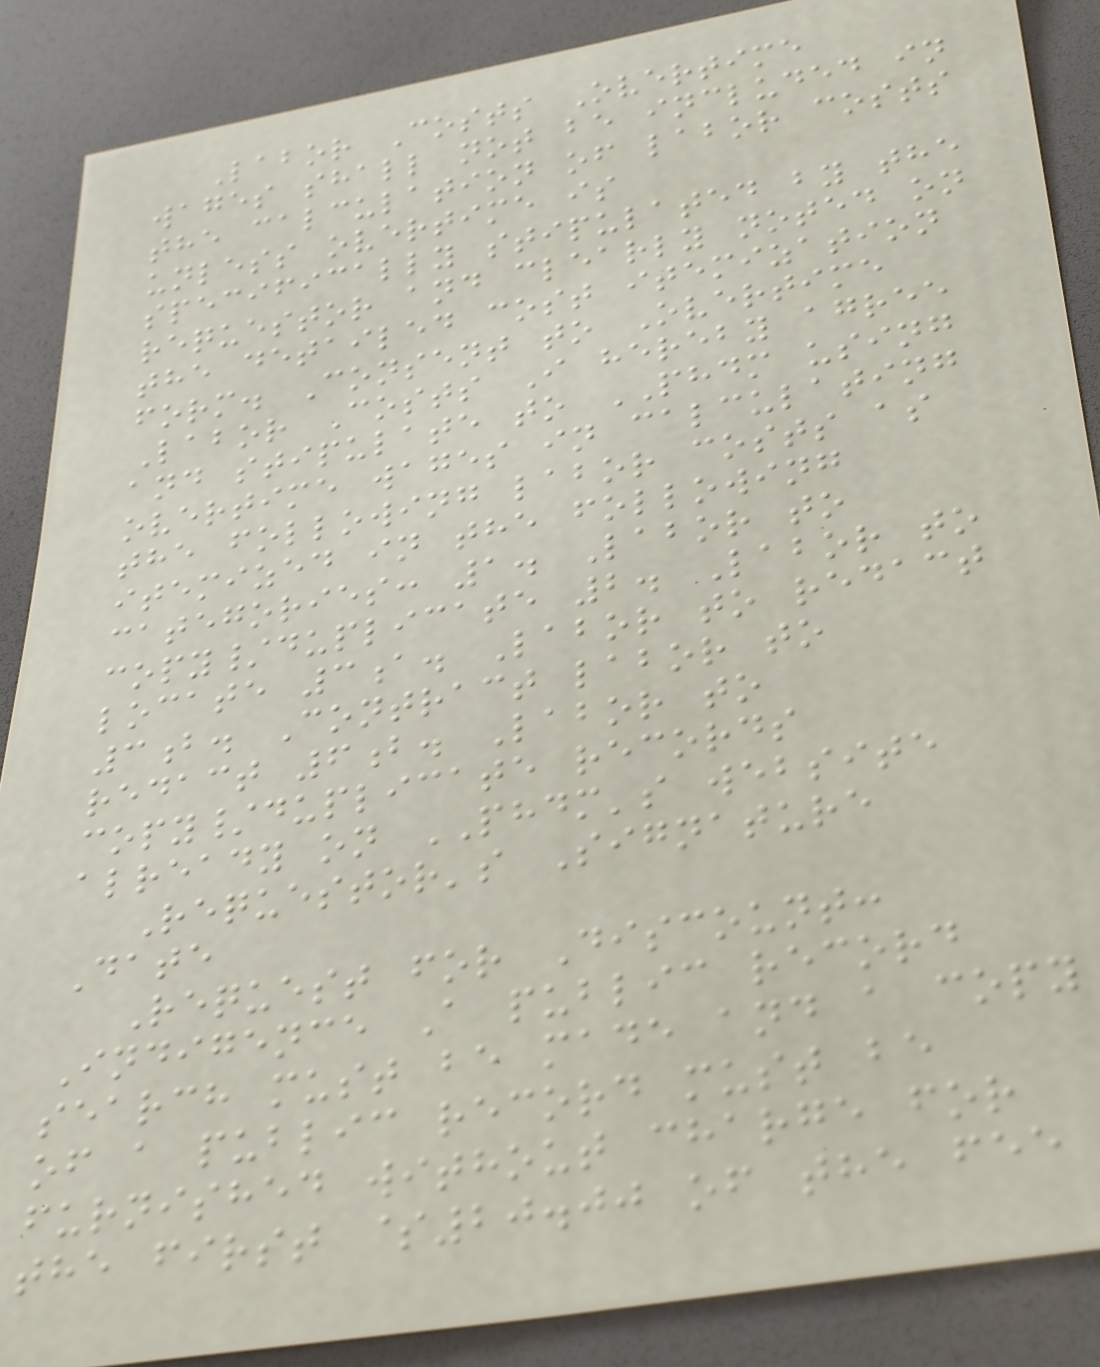Labor Costs Overtime
wages shall not be included in
the calculation of labor costs
unless overtime is
specifically stipulated by the
requestor and clearly noted on
the detailed cost itemization
form. Consent to Overtime
Labor Costs I hereby agree
and stipulate to PHDM using
overtime wages in calculating
the following labor costs as
itemized in the following
categories: 1. Labor to
copy/duplicate 2. Labor to
locate 3a. Labor to redact
3b. Contract labor to
redact 6b. Labor to
copy/duplicate records
already on PHDM's website
Requestor's Signature
Date
Request for Discount:
Indigence A public record
search must be made and a copy
of a public record must be
furnished without charge for
the first $20.00 of the fee
